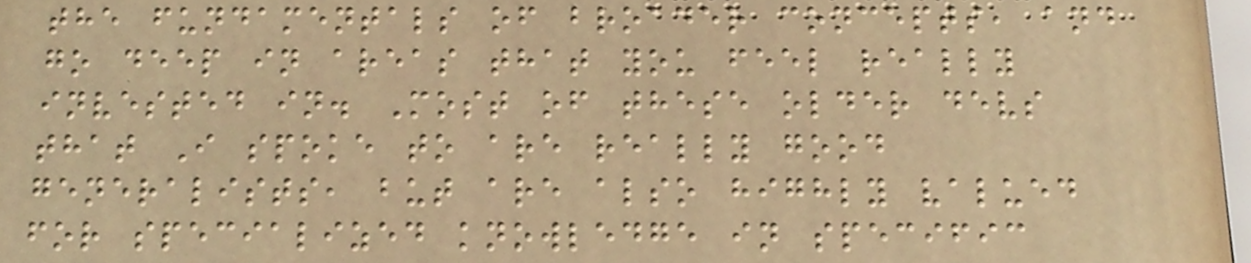the fundamentals of broader concepts, and
go deep in areas that you feel really
invested in. Most of these older devs
that I spoke to are really good
generalists, but are also highly valued
for specialized knowledge in specific
